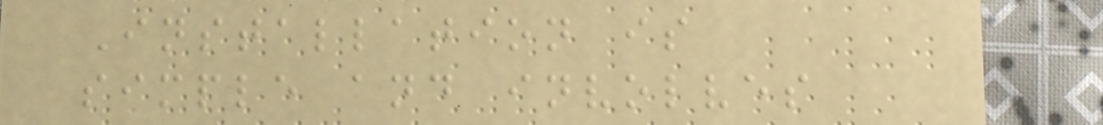Installation is
simple and involves
